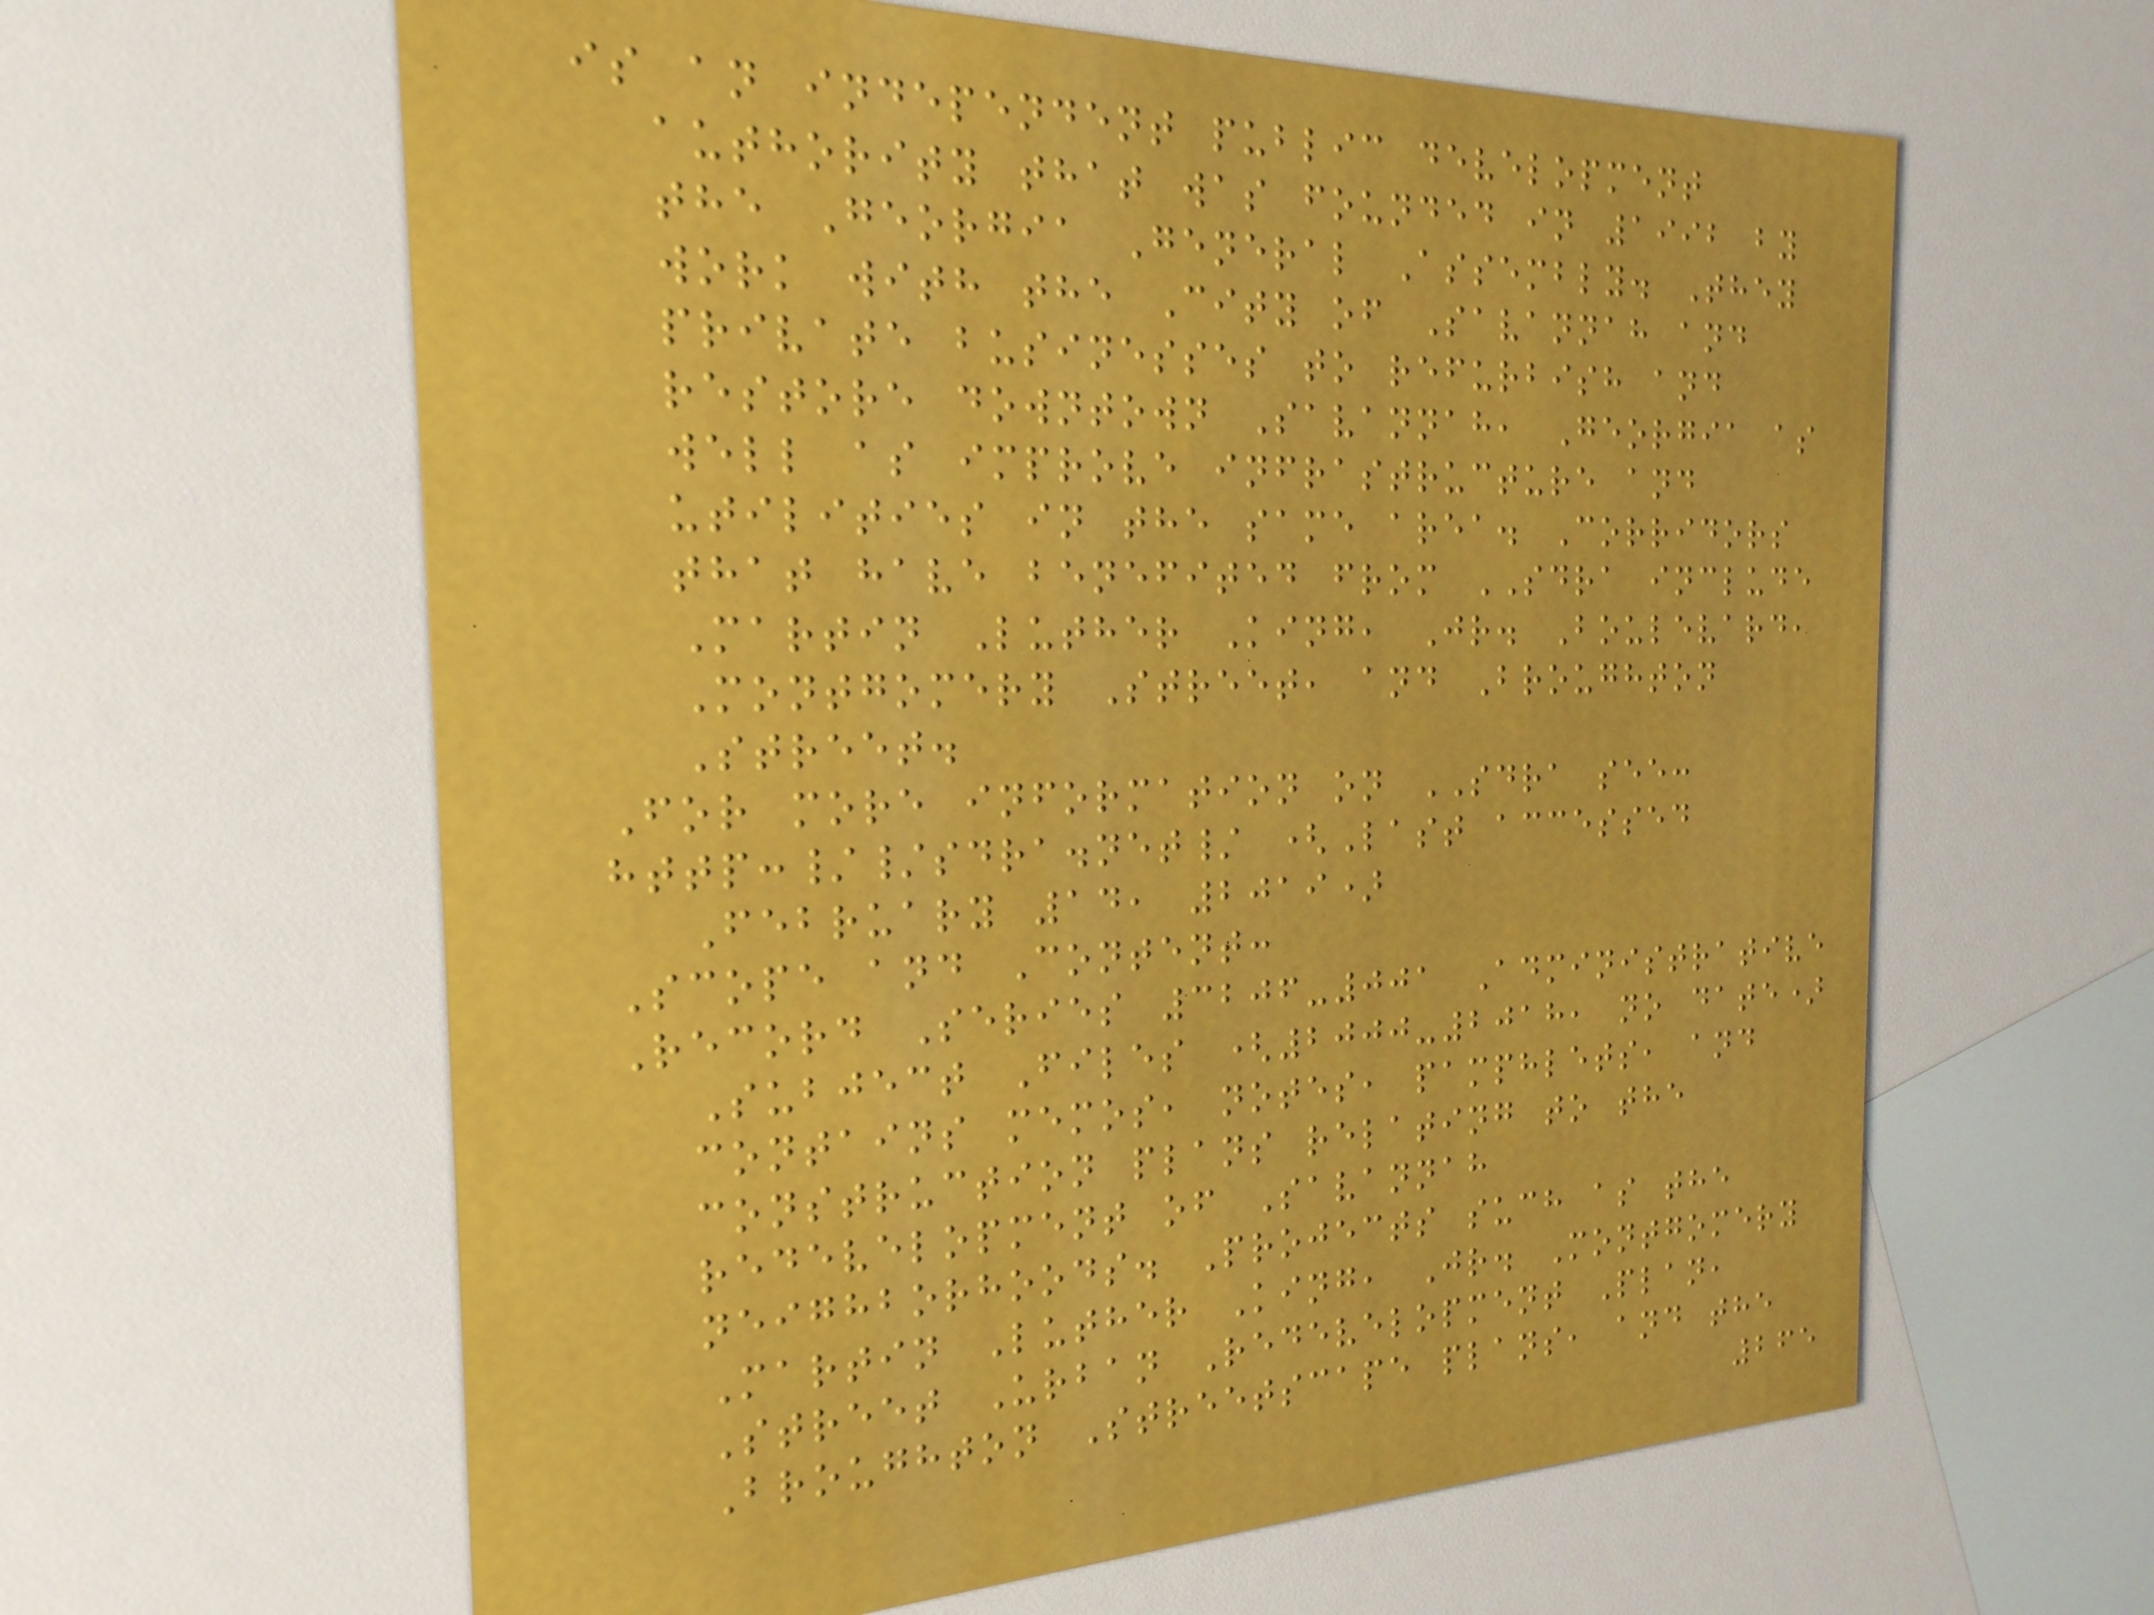is an independent public development
authority that was founded in 1992 by
the Georgia General Assembly. They
work with the City of Savannah and
private businesses to refurbish and
restore downtown Savannah, Georgia as
well as improve infrastructure and
utilities in the same area. Corridors
that have benefited from SDRA include
Martin Luther King, Jr. Boulevard,
Montgomery Street, and Broughton
Street.
For more information on SDRA see:
http://sdra.net/ (Last accessed
February 14, 2019)
Scope and Content:
Record Series 3206-001 Administrative
Subject Files (2000-2018, no date)
contains memos, notes, pamphlets, and
construction plans relating to the
redevelopment of Savannah
neighborhoods. Projects such as the
Martin Luther King, Jr. Montgomery
Street Urban Redevelopment Plan,
Broughton Streetscape plans, and the
265
